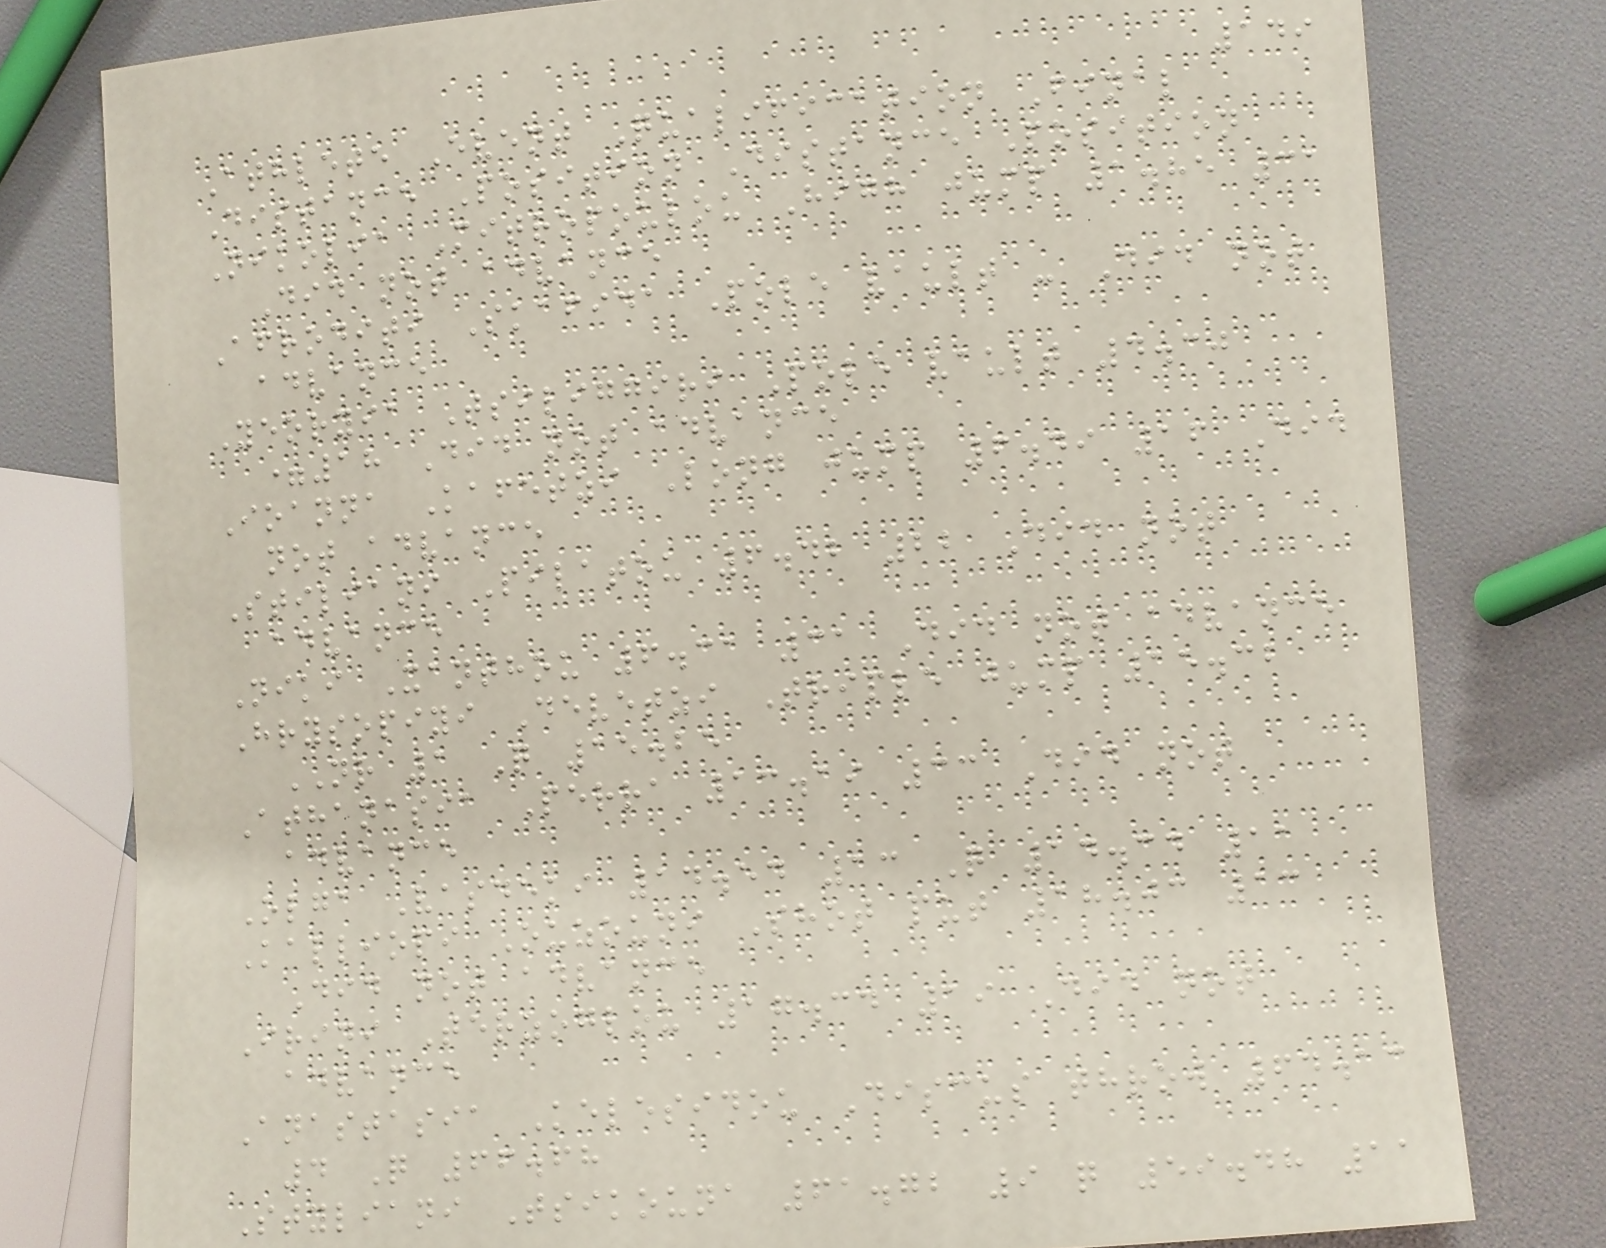149
Athlete Event Qualification Final
Distance Position Distance Position
Nikolia Mitropoulou High jump 1.85 31
Did not advance
Afroditi Skafida Pole vault - Did not
advance
Yeoryia Tsiliggiri Pole vault 4.30
=18 Did not advance
Ioanna Kafetzi Long jump 6.49 16 Did
not advance
Stiliani Pilatou 6.42 22 Did not
advance
Niki Xanthou 6.31 31 Did not advance
Hrysopiyi Devetzi Triple jump 15.32
NR 1 Q 15.25
Athanasia Perra 13.19 33 Did not
advance
Olga Vasdeki 14.54 13 Q 14.34 11
Kalliopi Ouzouni Shot put 18.03 13
Did not advance
Irini Terzoglou 17.34 19 Did not
advance
Anastasia Kelesidou Discus throw 64.13
4 Q 66.68
Styliani Tsikouna 61.72 9 q 59.48 11
